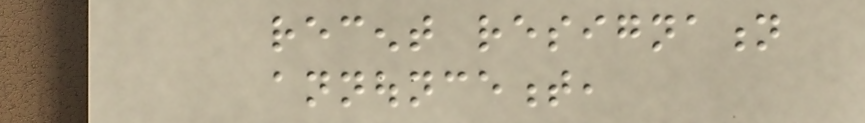recent resignation
announcement,
